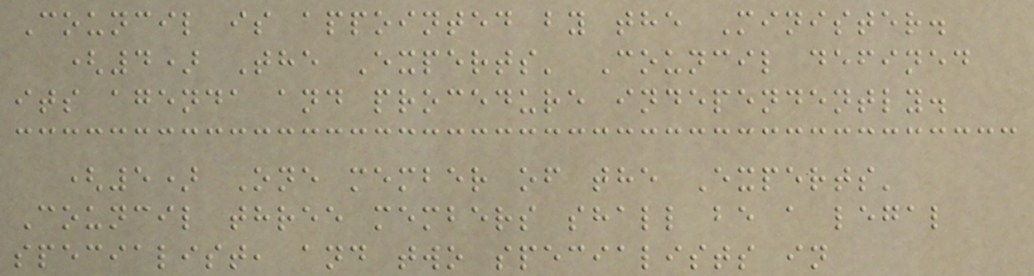Council is appointed by the Minister.
(4) The Experts' Council defined
its agenda and procedure independently.
(5) One member of the Experts'
Council three members shall be a legal
specialist, and two specialists in
